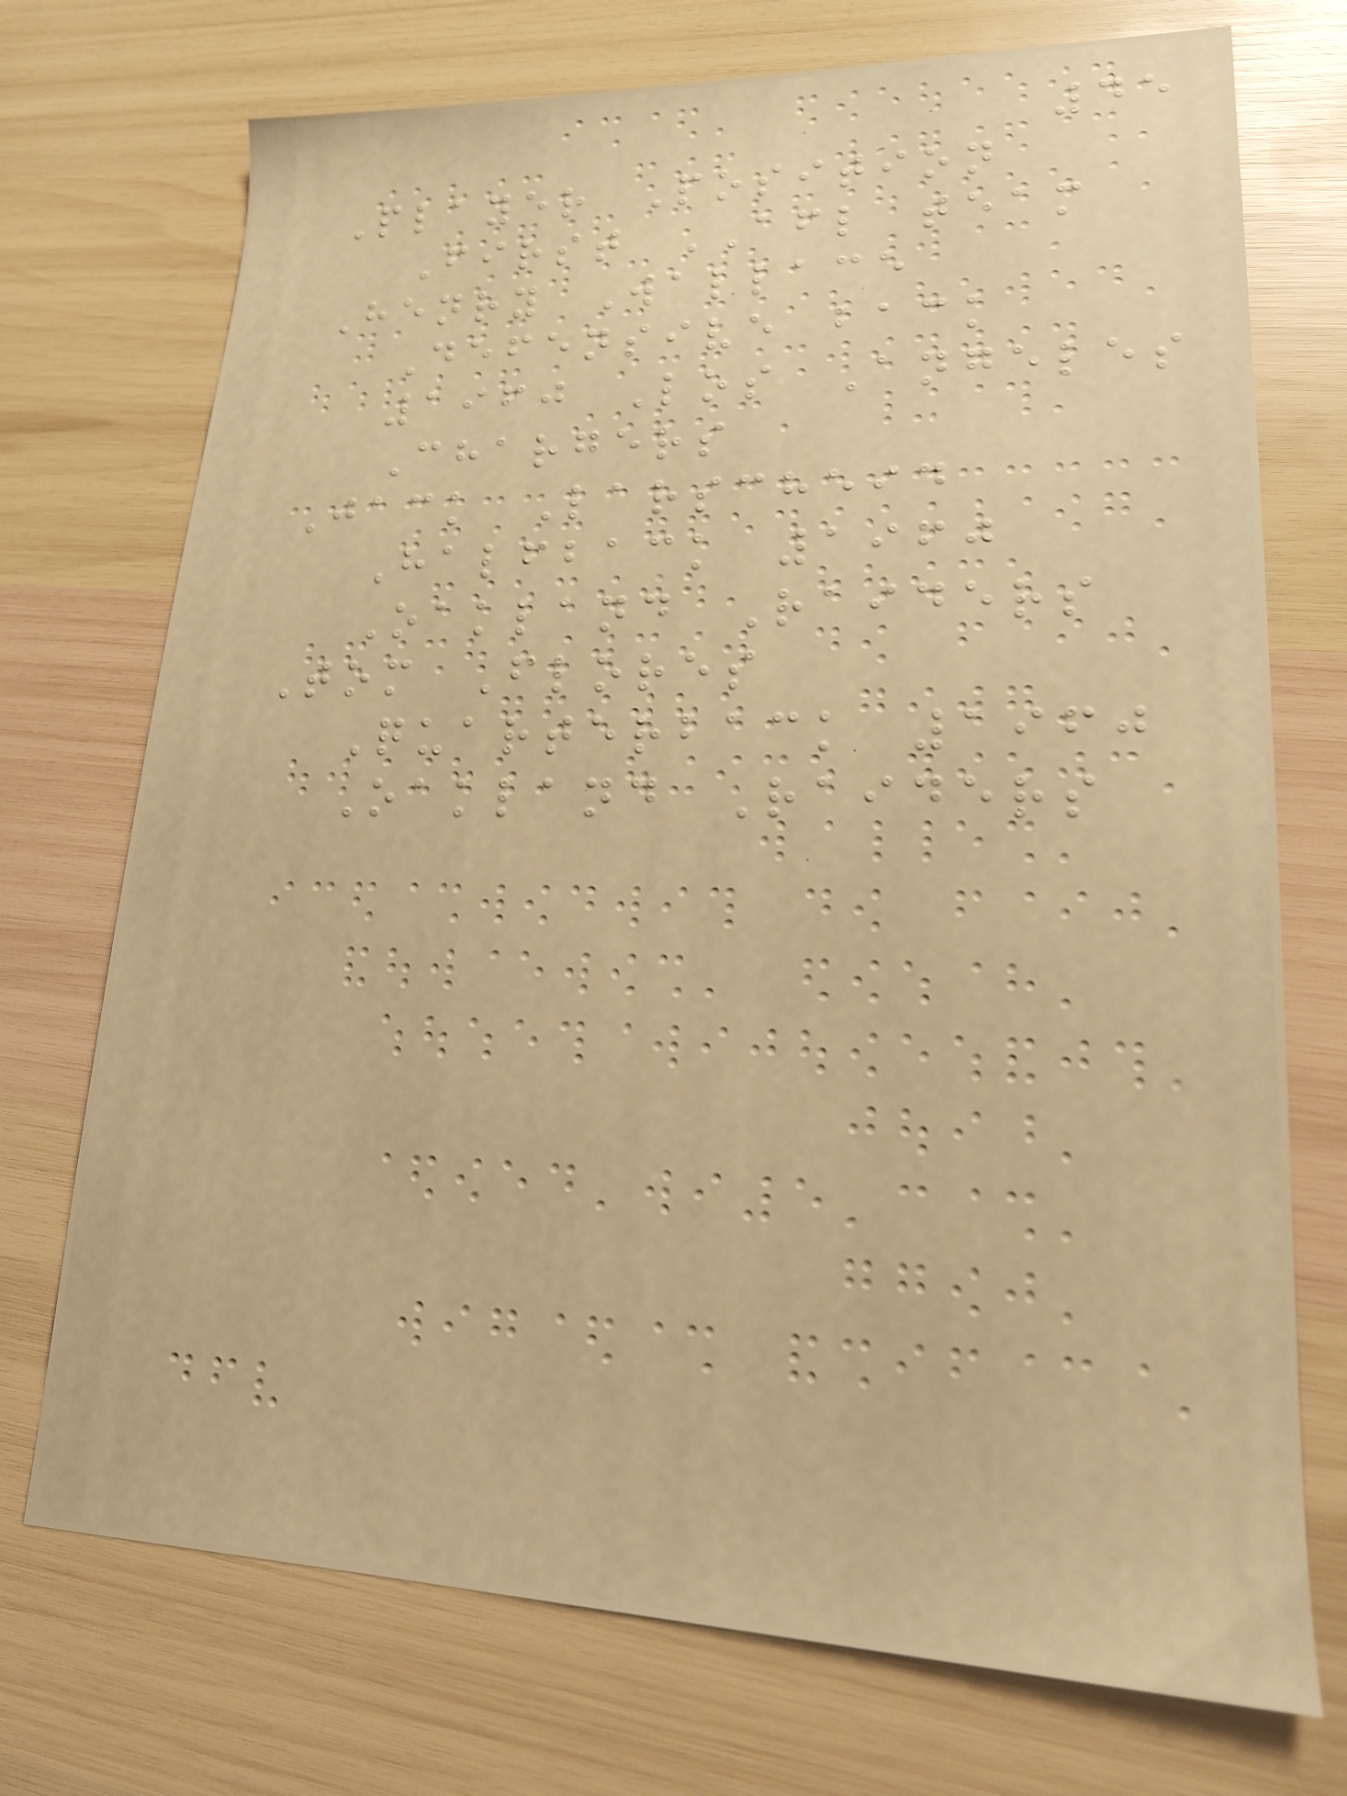45
Player Position
First AFL team
Henry Wallace
Defensive back
1960 Los Angeles
Chargers
Jack Larscheid
Halfback 1960
Oakland Raiders
Tom Flores
Quarterback 1960
Oakland Raiders
